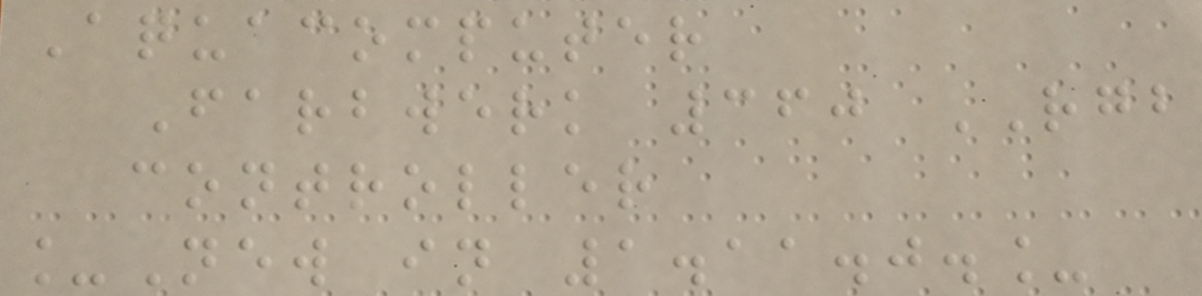Aquacomputer
Farbwerk 360 RGB
controller
_New in 1.11.0._
